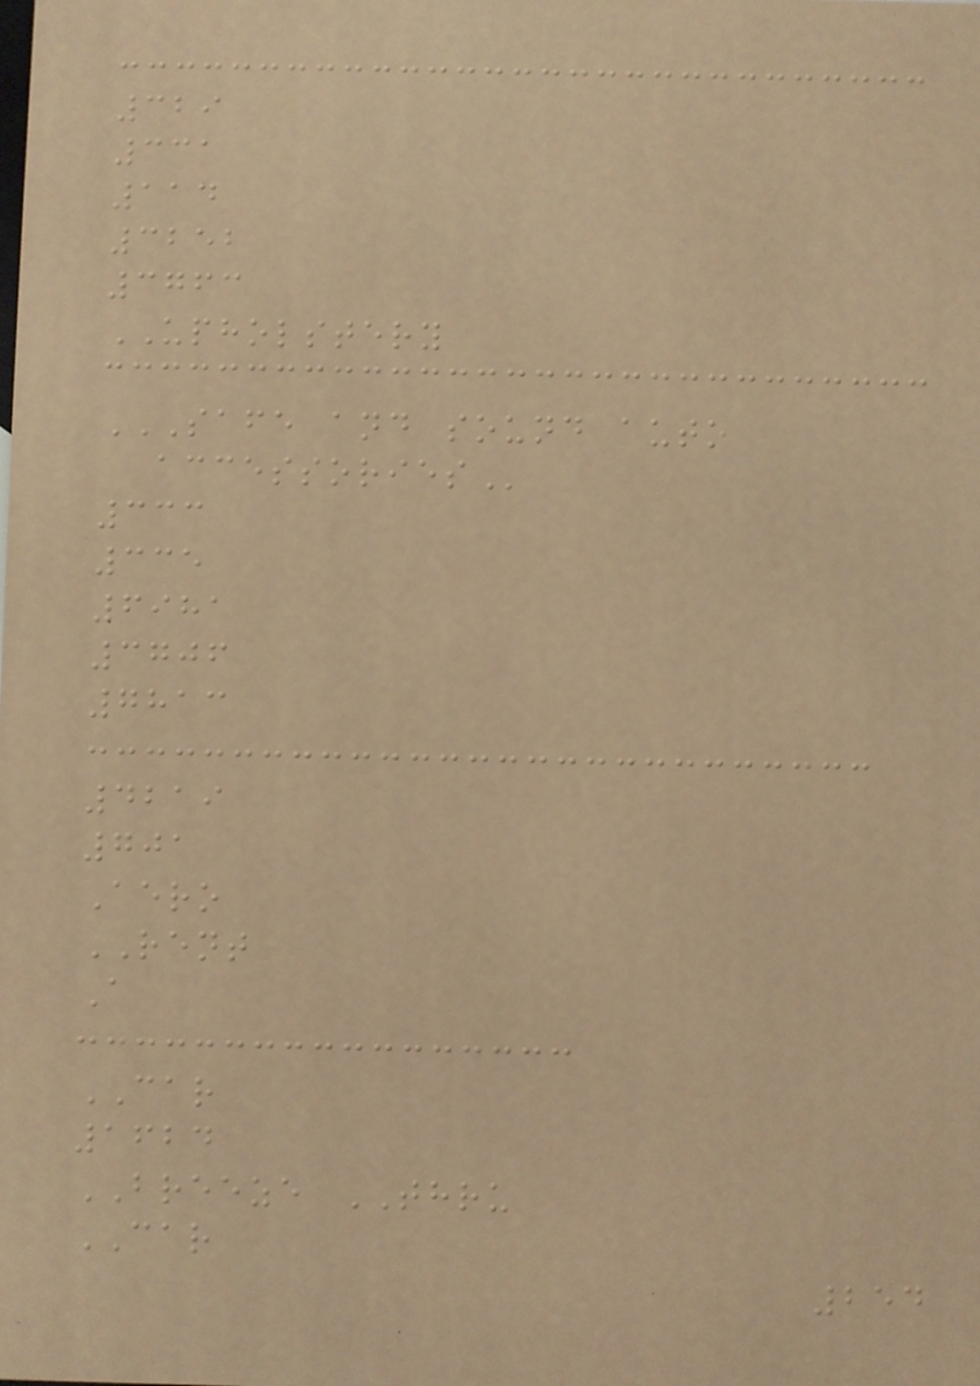329
331
114
3252
3763
UPHOLSTERY
SAFE AND SOUND AUTO
ACCESSORIES
333
335
6981
3706
7813
4219
701
Aero
RENT
A
CAR
1624
BREEZE THRU
CAR
254
